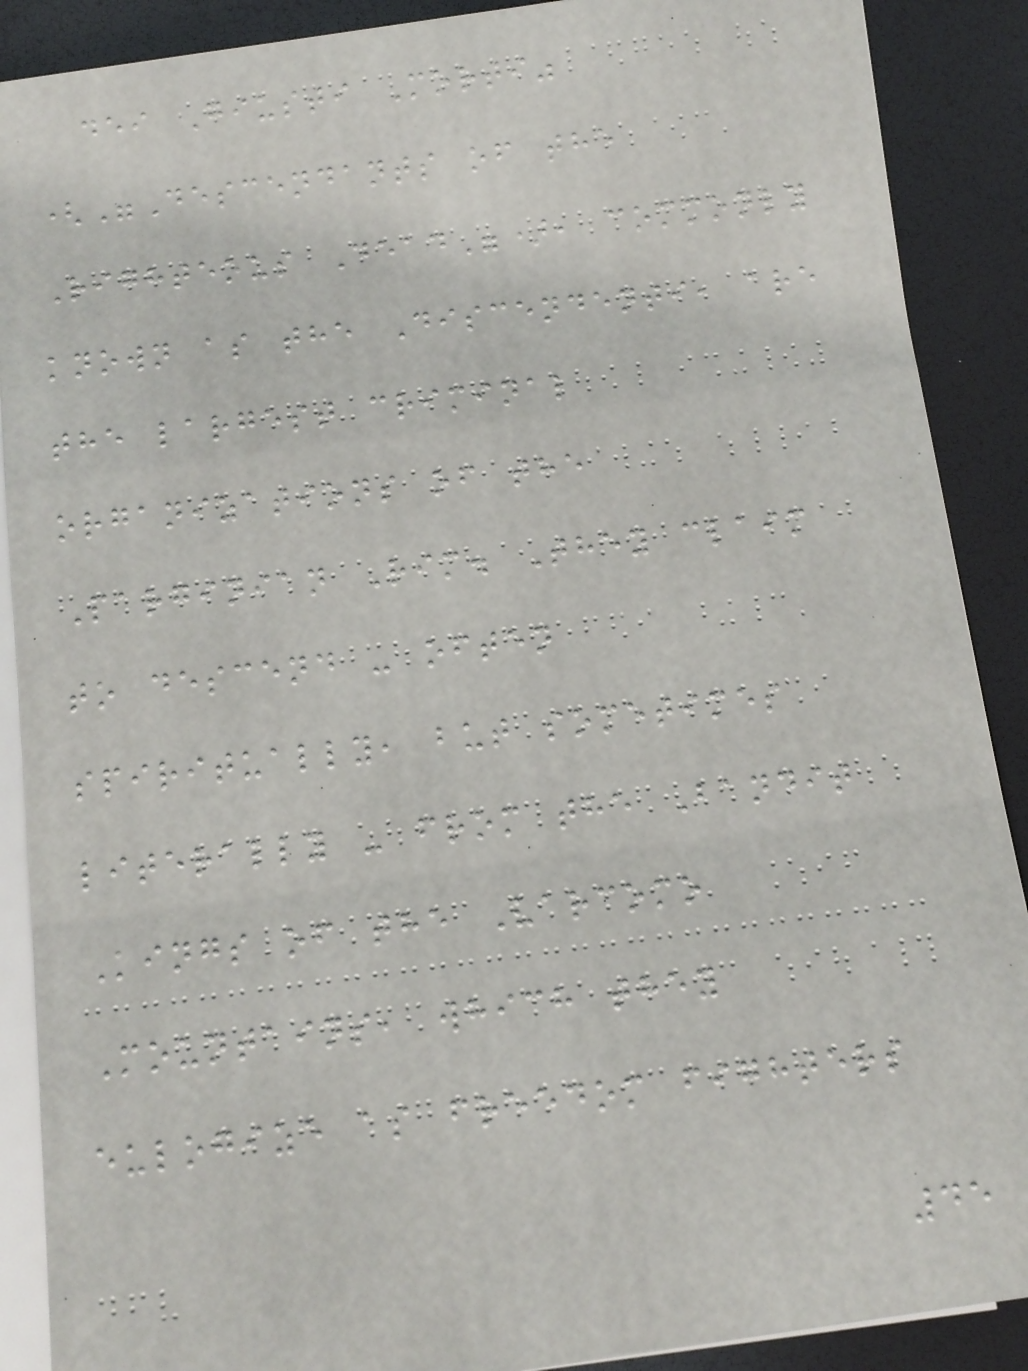dei Giusti Morti"
("Descendants of the
Righteous Dead"), commonly
known as the Discendenti, are
the largest criminal
organizations of the
Parginian Rim. They claim
to descend - often
spiritually, but sometimes
literally - from the Bandit
Kings of the Varcomo
Mountains, which they
eulogize as freedom fighters
45
